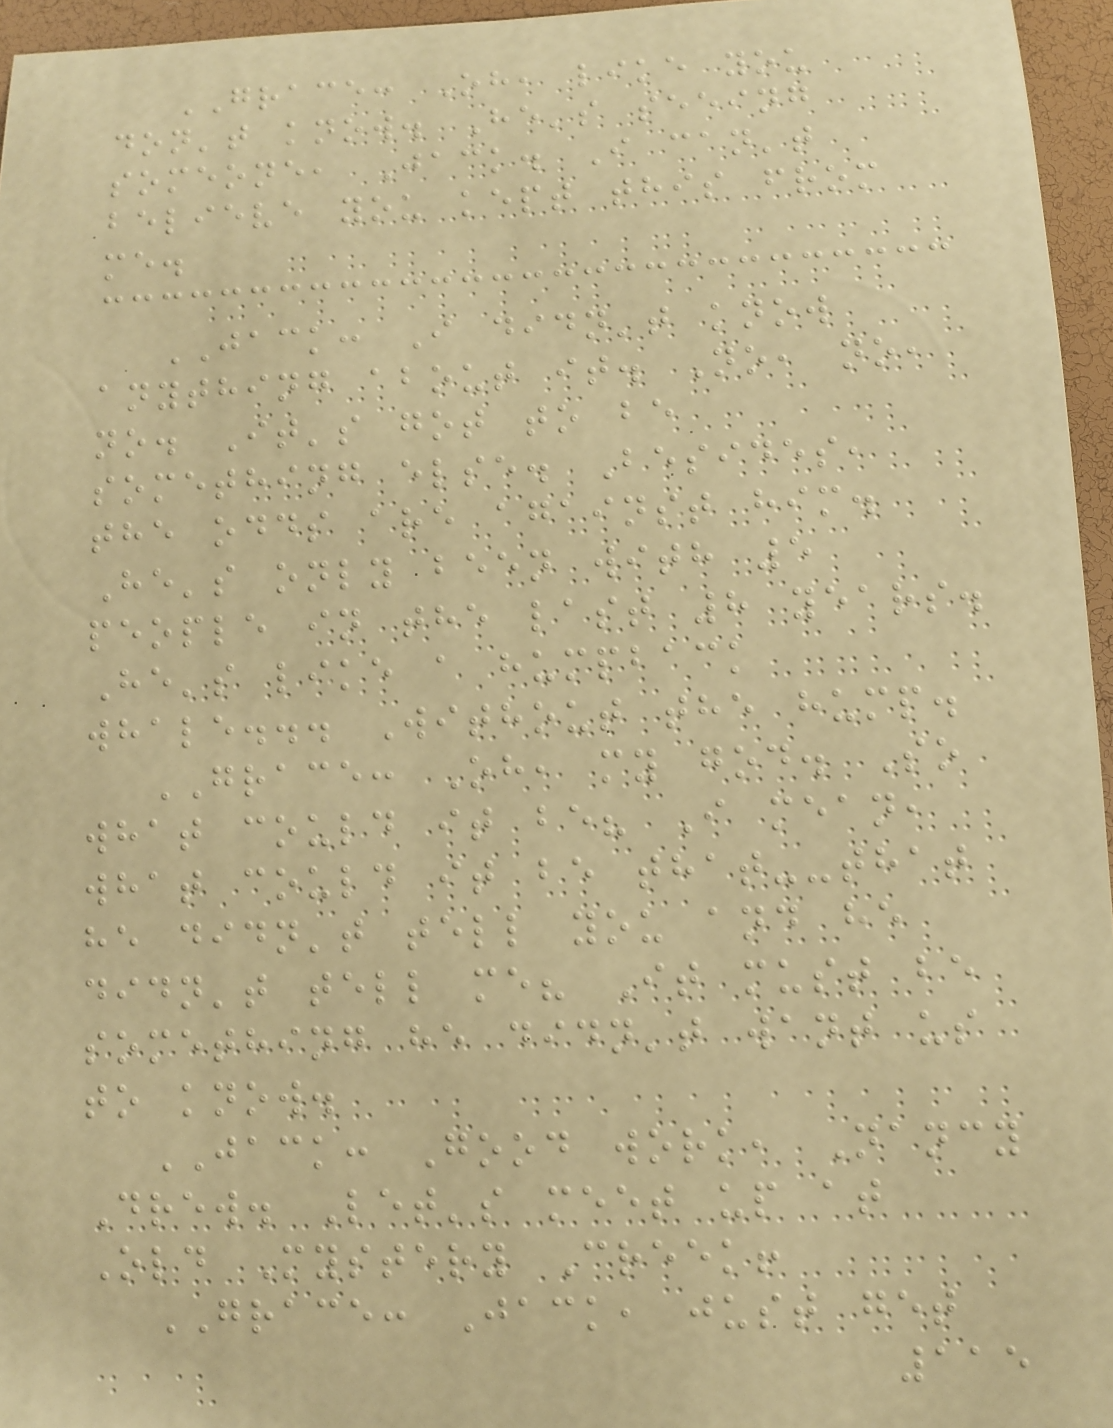GRACE: Oh, like you
don't know. He's seeing
someone, Jack. I can't
believe you kept this from
me.
JACK: I didn't know
anything about it. No, no,
no. It's got to be
something else. Besides,
the odds are against him.
He's only been with 5
people in the last 8 years.
He's like a humpback
whale... Without the hump.
GRACE: Oh, my god. So
what could it be? I mean,
what could it be that--that
he didn't tell you and he
didn't tell me? It must be
something he didn't want us
to know.
JACK: Good work, Nancy
Drew. Let's meet up at
Old Mystery Creek!
GRACE: Jack, just get
115
